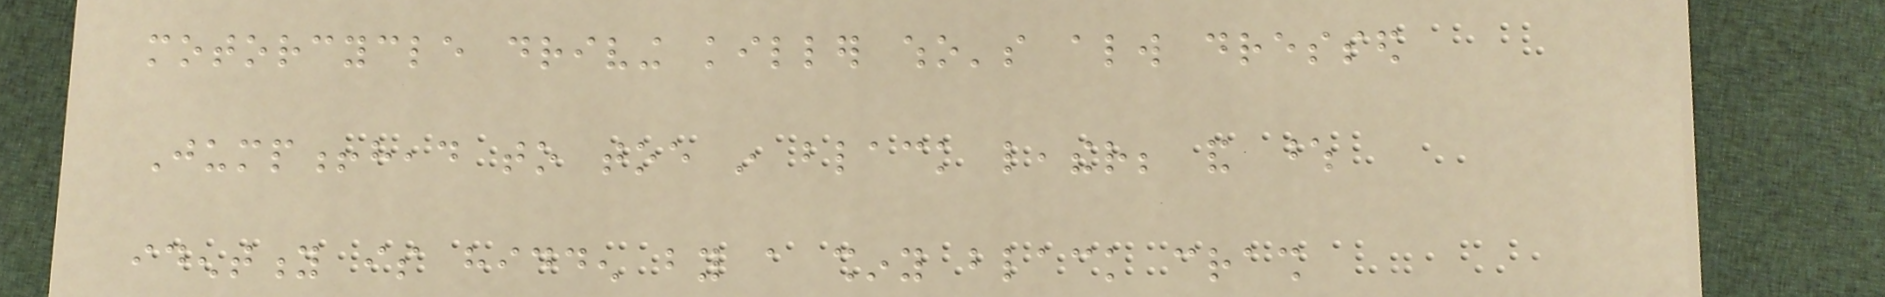motorcycle driving killer who's always dressed
Jump!head to toe in black leather; and whose
identity is hidden by a shiny black crash
